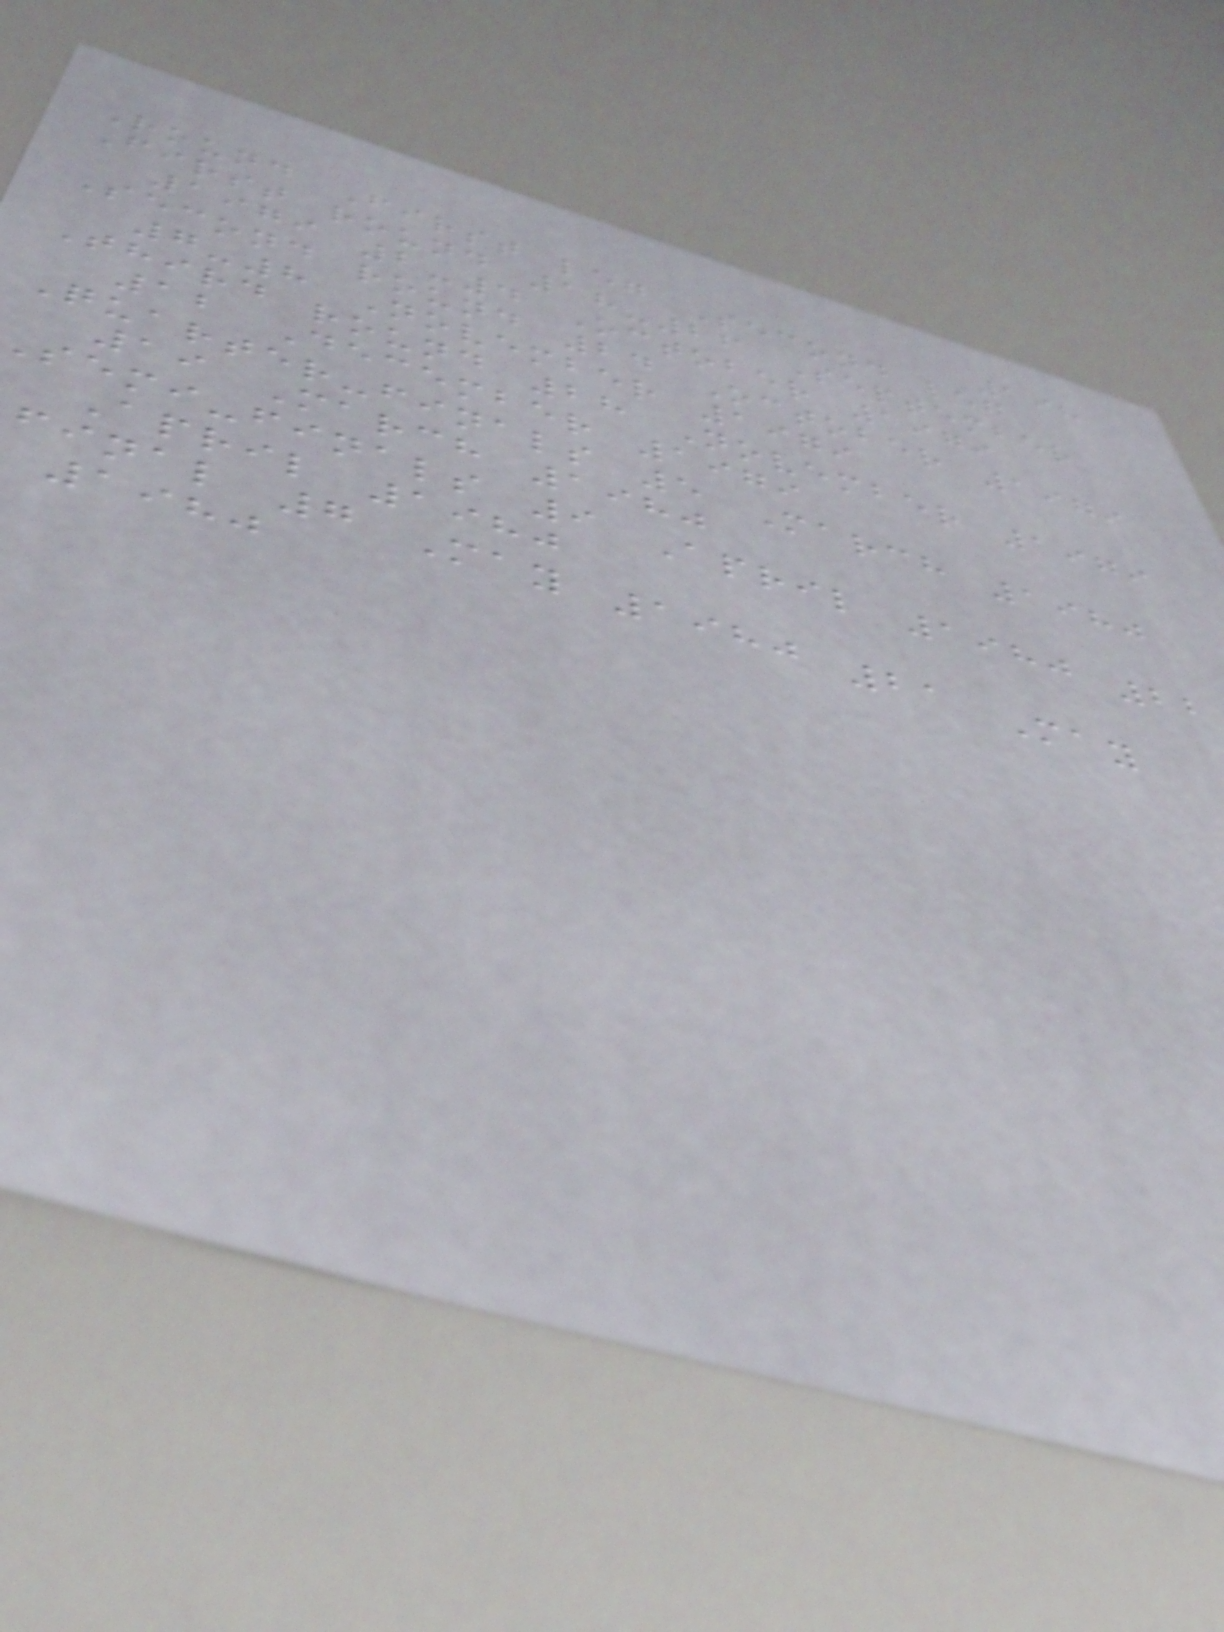198
Round First leg Second leg
First round 18-26 September
1979 2-4 October 1979
Second round 24 October 1979
7-8 November 1979
Third round 28 November 1979
12 December 1979
Quarter-finals 5 March 1980
19 March 1980
semi-finals 9 April 1980 22
April 1980
final 7 May 1980 21 May
1980
